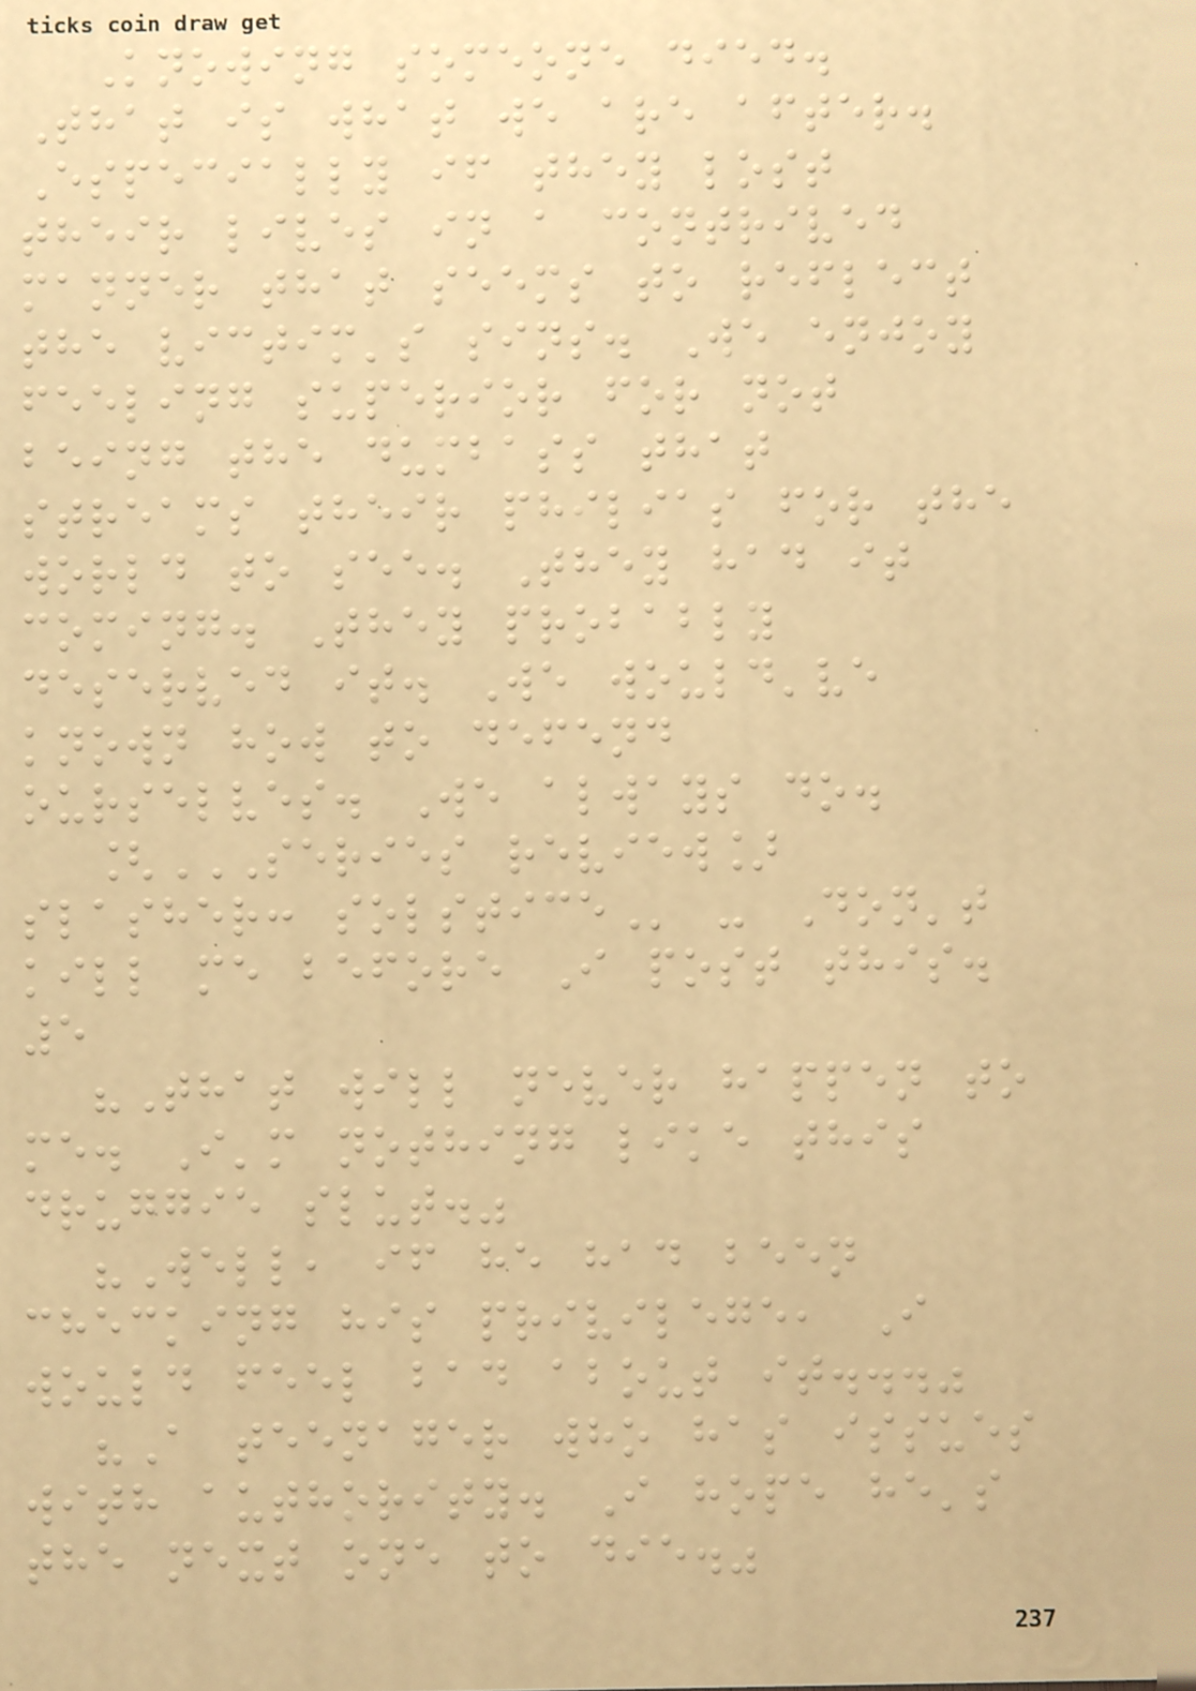Knowing someone died.
That is what we are after.
Especially if they lost
their lives in a contrived
manner that seems to reflect
the victim's sins. We enjoy
feeling superior for not
being the dumbass that
streams their philias for the
world to see. They had it
coming. They probably
deserved it. We would've
known how to defend
ourselves. We always do.
[SERIES REVIEW]
SLASHER: SOLSTICE - Don't
kill me before I post this.
5
"That will never happen to
me. I'm nothing like this
druggie slut."
"Well, if he had been
checking his privilege, I
would feel bad about it..."
"A teenager who has issues
with authority. I hope he's
the next one to die."
